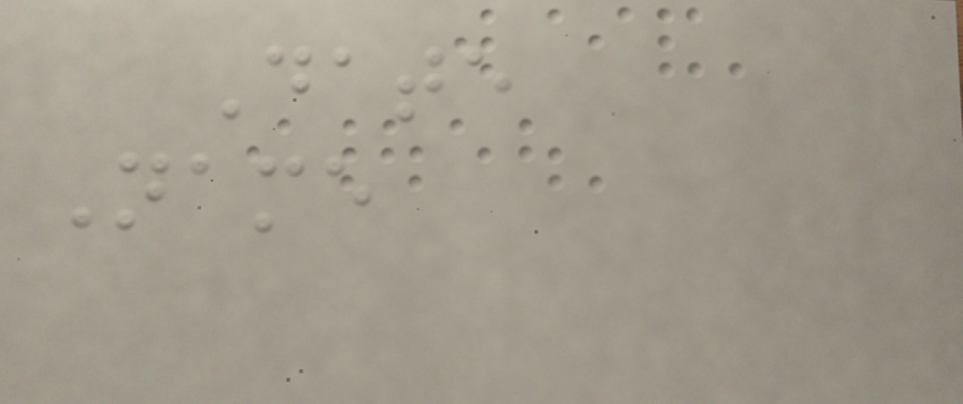Date
Name
